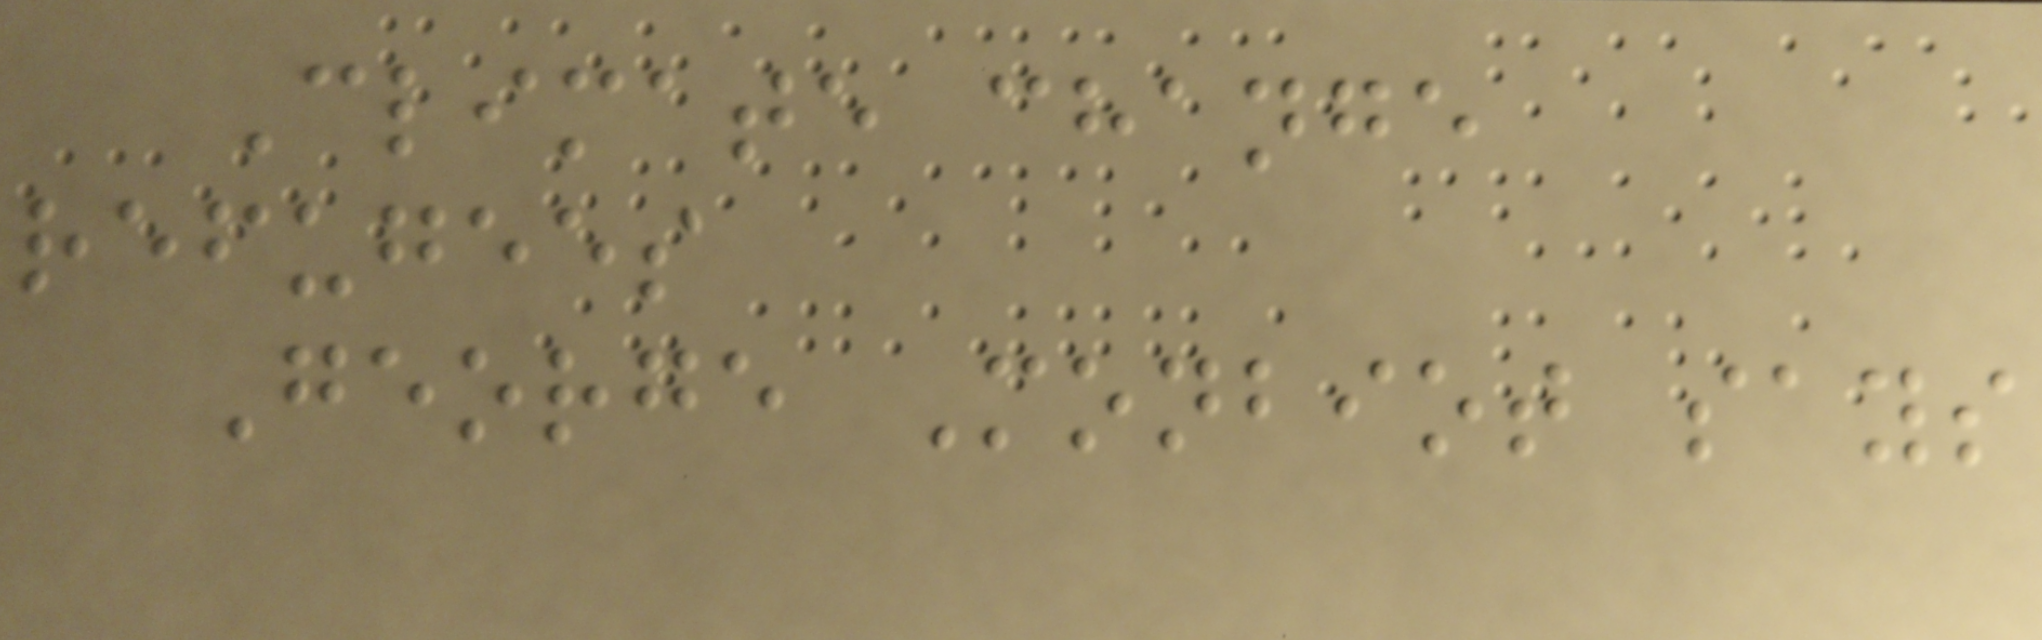Climate change
refugees
George Monbiot says
